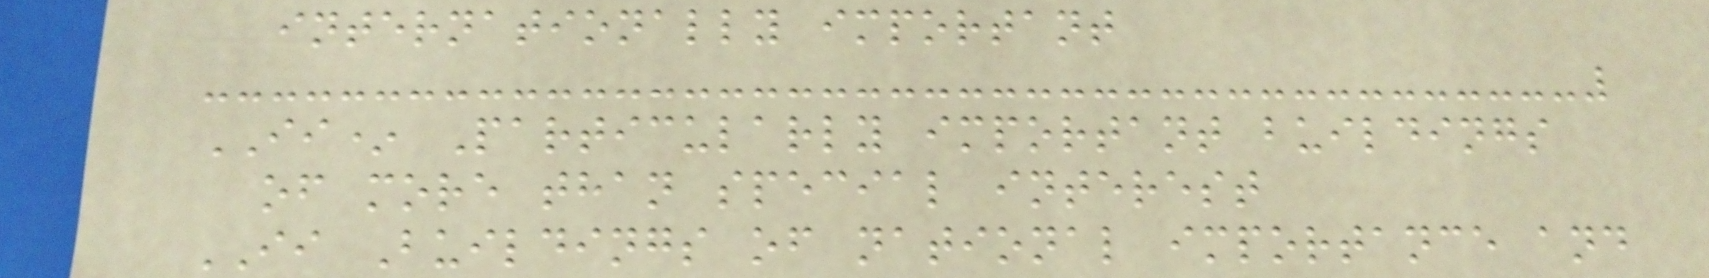internationally important
II* Particularly important buildings
of more than special interest
II Buildings of national importance and
